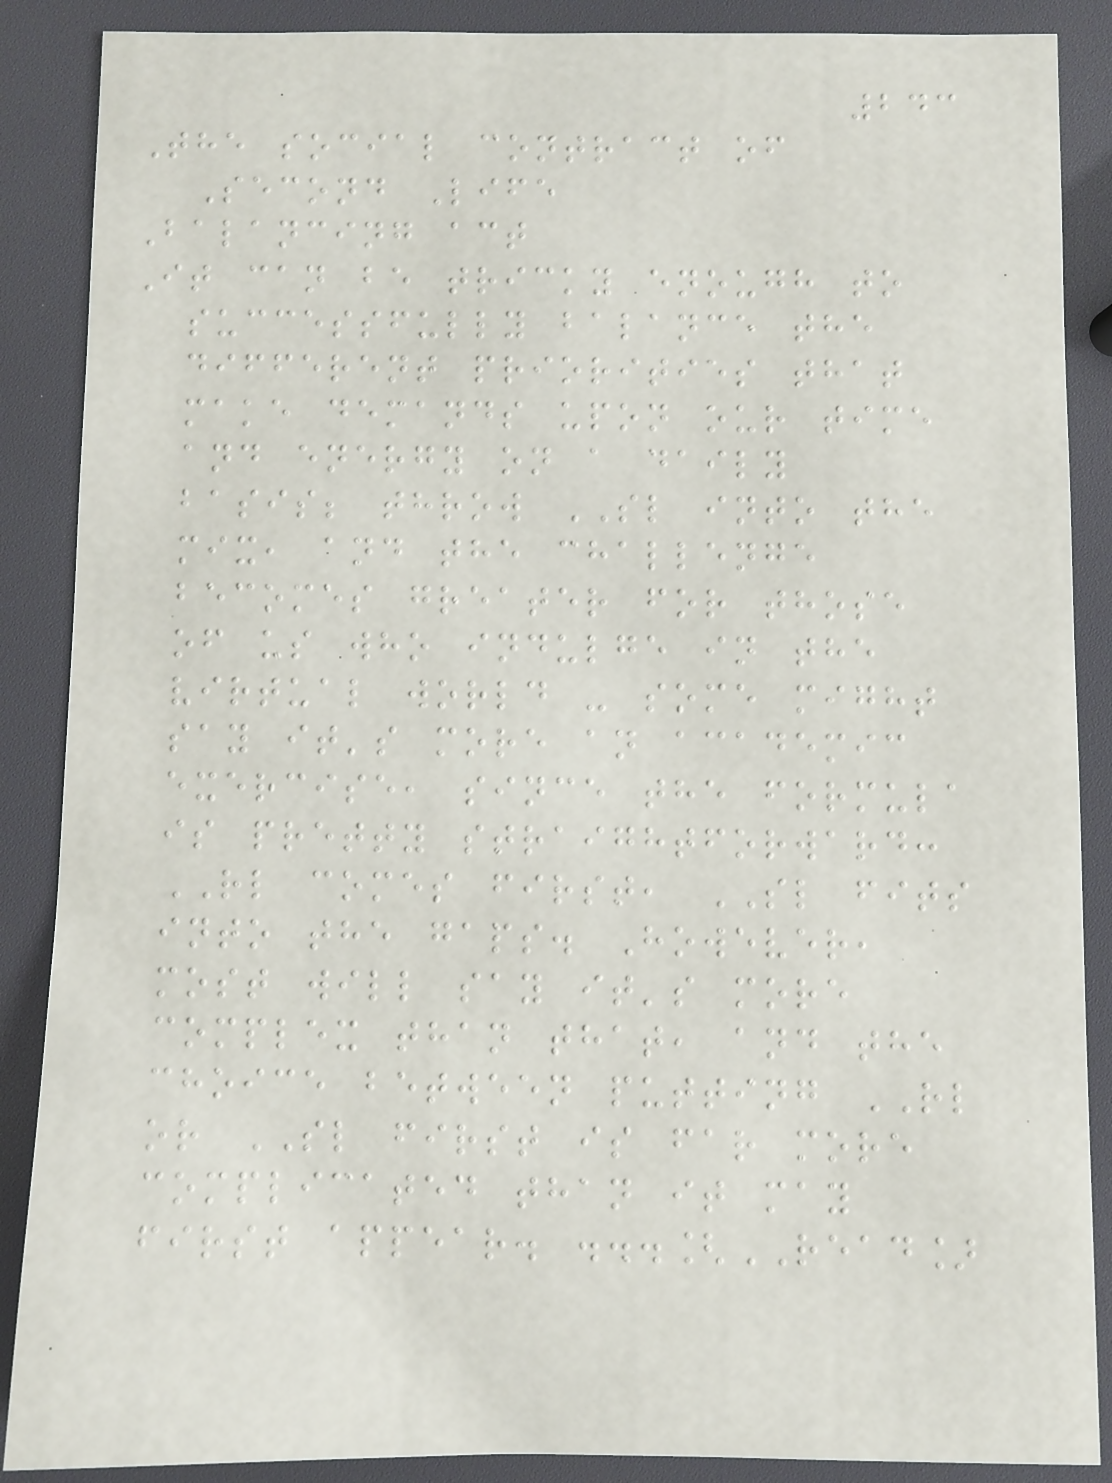243
The social contract of
Second Life
Balancing act
It can be tricky enough to
successfully balance the
different priorities that
make demands upon our time
and energy on a daily
basis; throw SL into the
mix, and the challenge
becomes greater for those
of us who indulge in the
virtual world - some might
say it's more an academic
exercise, since the formula
is pretty straightforward:
RL comes first, SL fits
into the gaps. However,
most will say it's more
complex than that, and the
choice between putting RL
or SL first is far more
complicated than it may
first appear. ...[READ]
